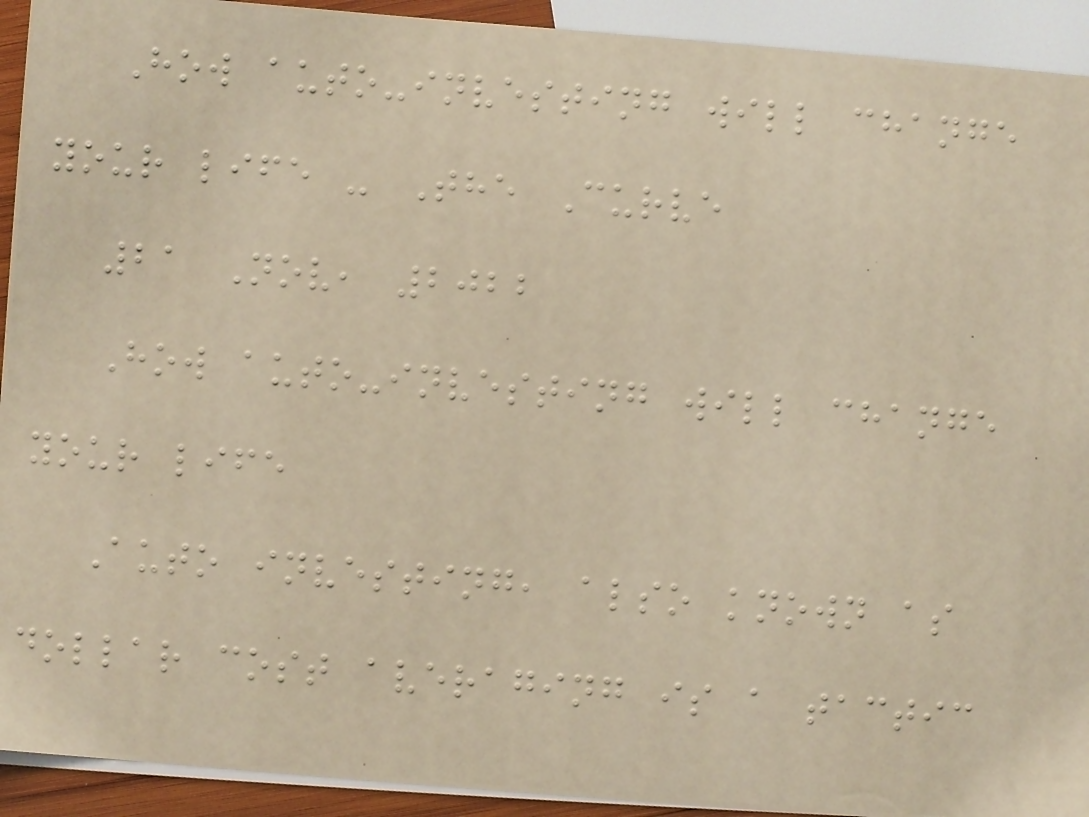How auto-investing will change
your life - The Curve
21 Nov, 2022
How auto-investing will change
your life
Auto investing, also known as
dollar cost averaging is a tactic
